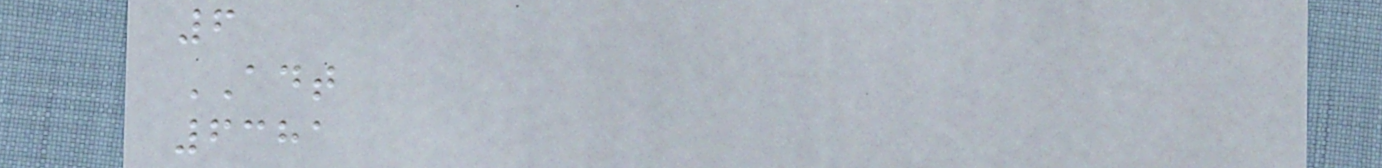6
ADT
6381
